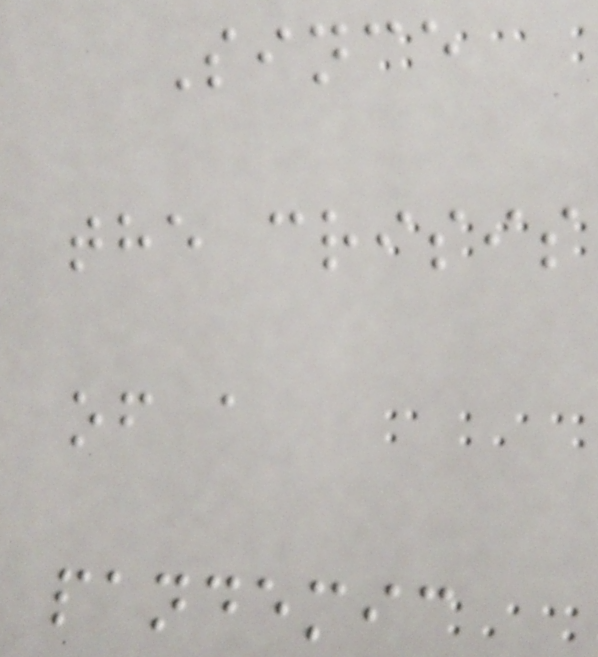Since
the crisis
of a
pandemic
